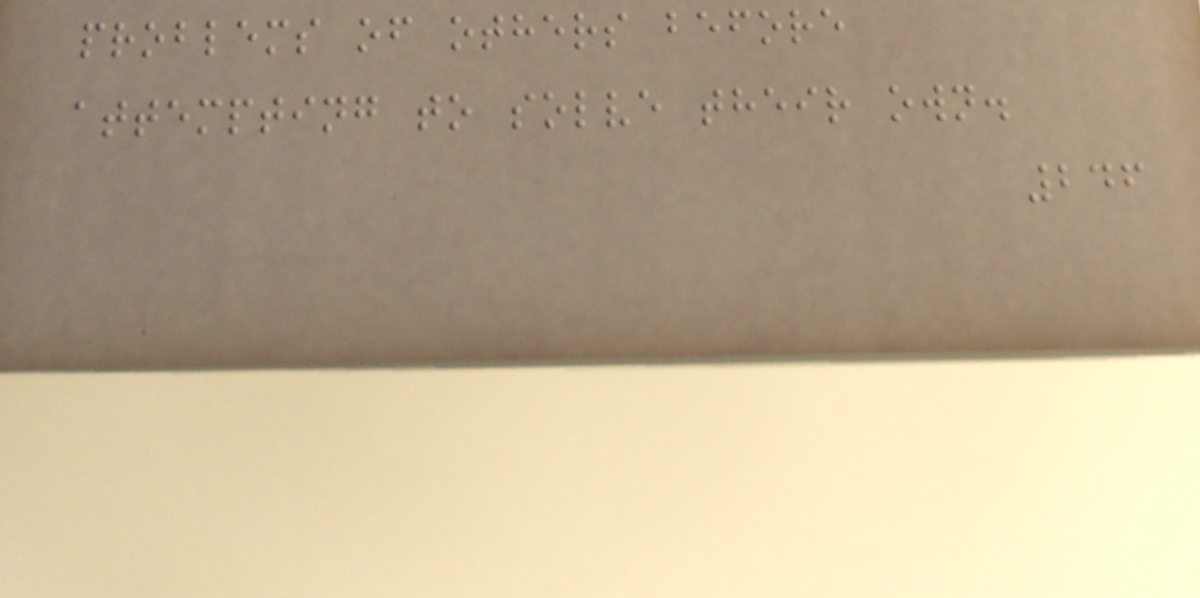problems of others before
attempting to solve their own.
246
